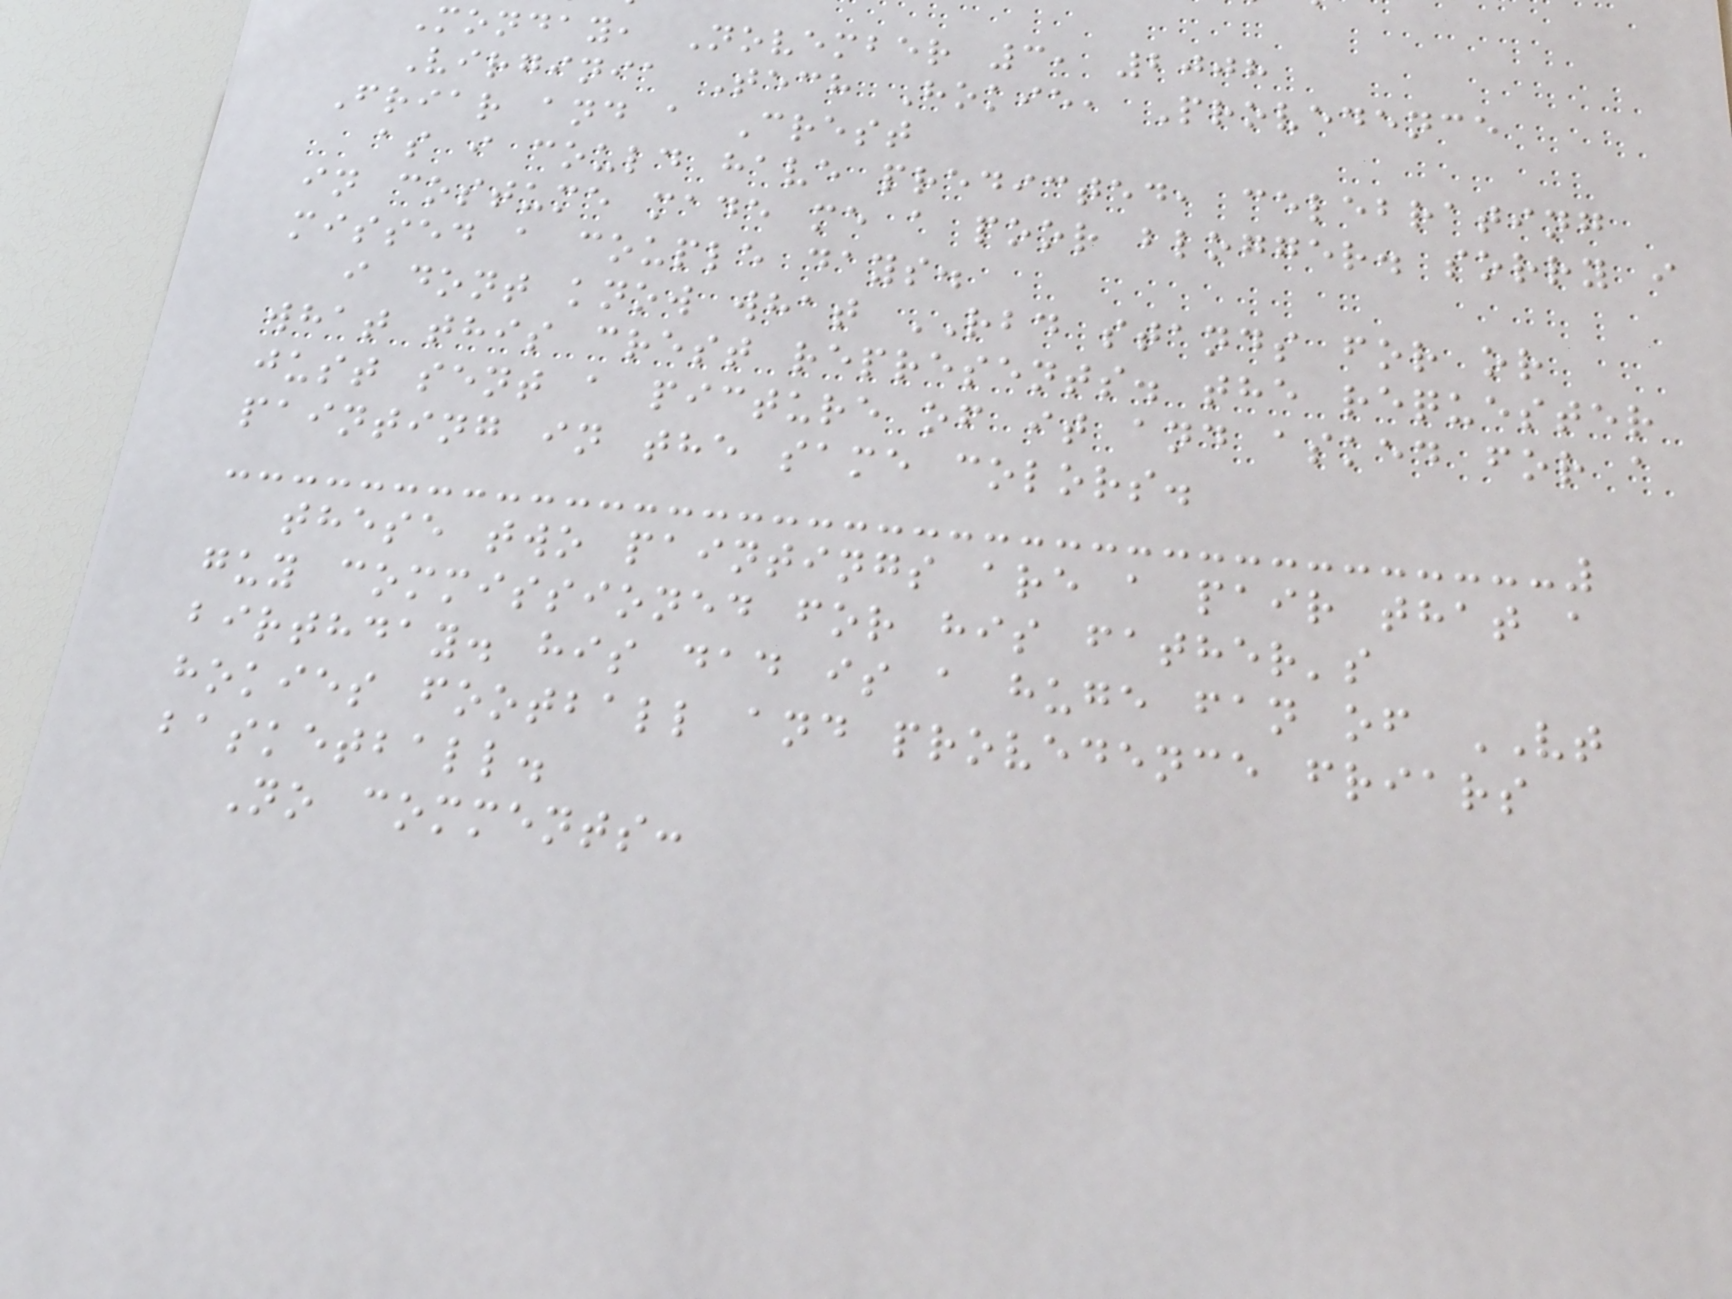Monday, November 3, 2008
Virginia Tech Hokie, Provedence
Friar and a Crest
as i could have predicted, celebrating
in costume made me a poor blogger. sorry i
missed a couple days.
i dont know what RBD stands for or
what this crest represents. the requester
just sent a picture of it and asked for a
painting in the same colors.
these two paintings are a pair that a
guy commissioned for his father's
birthday. his dad is a huge fan of VT
hokies football and provedence friars
basketball.
No comments:
